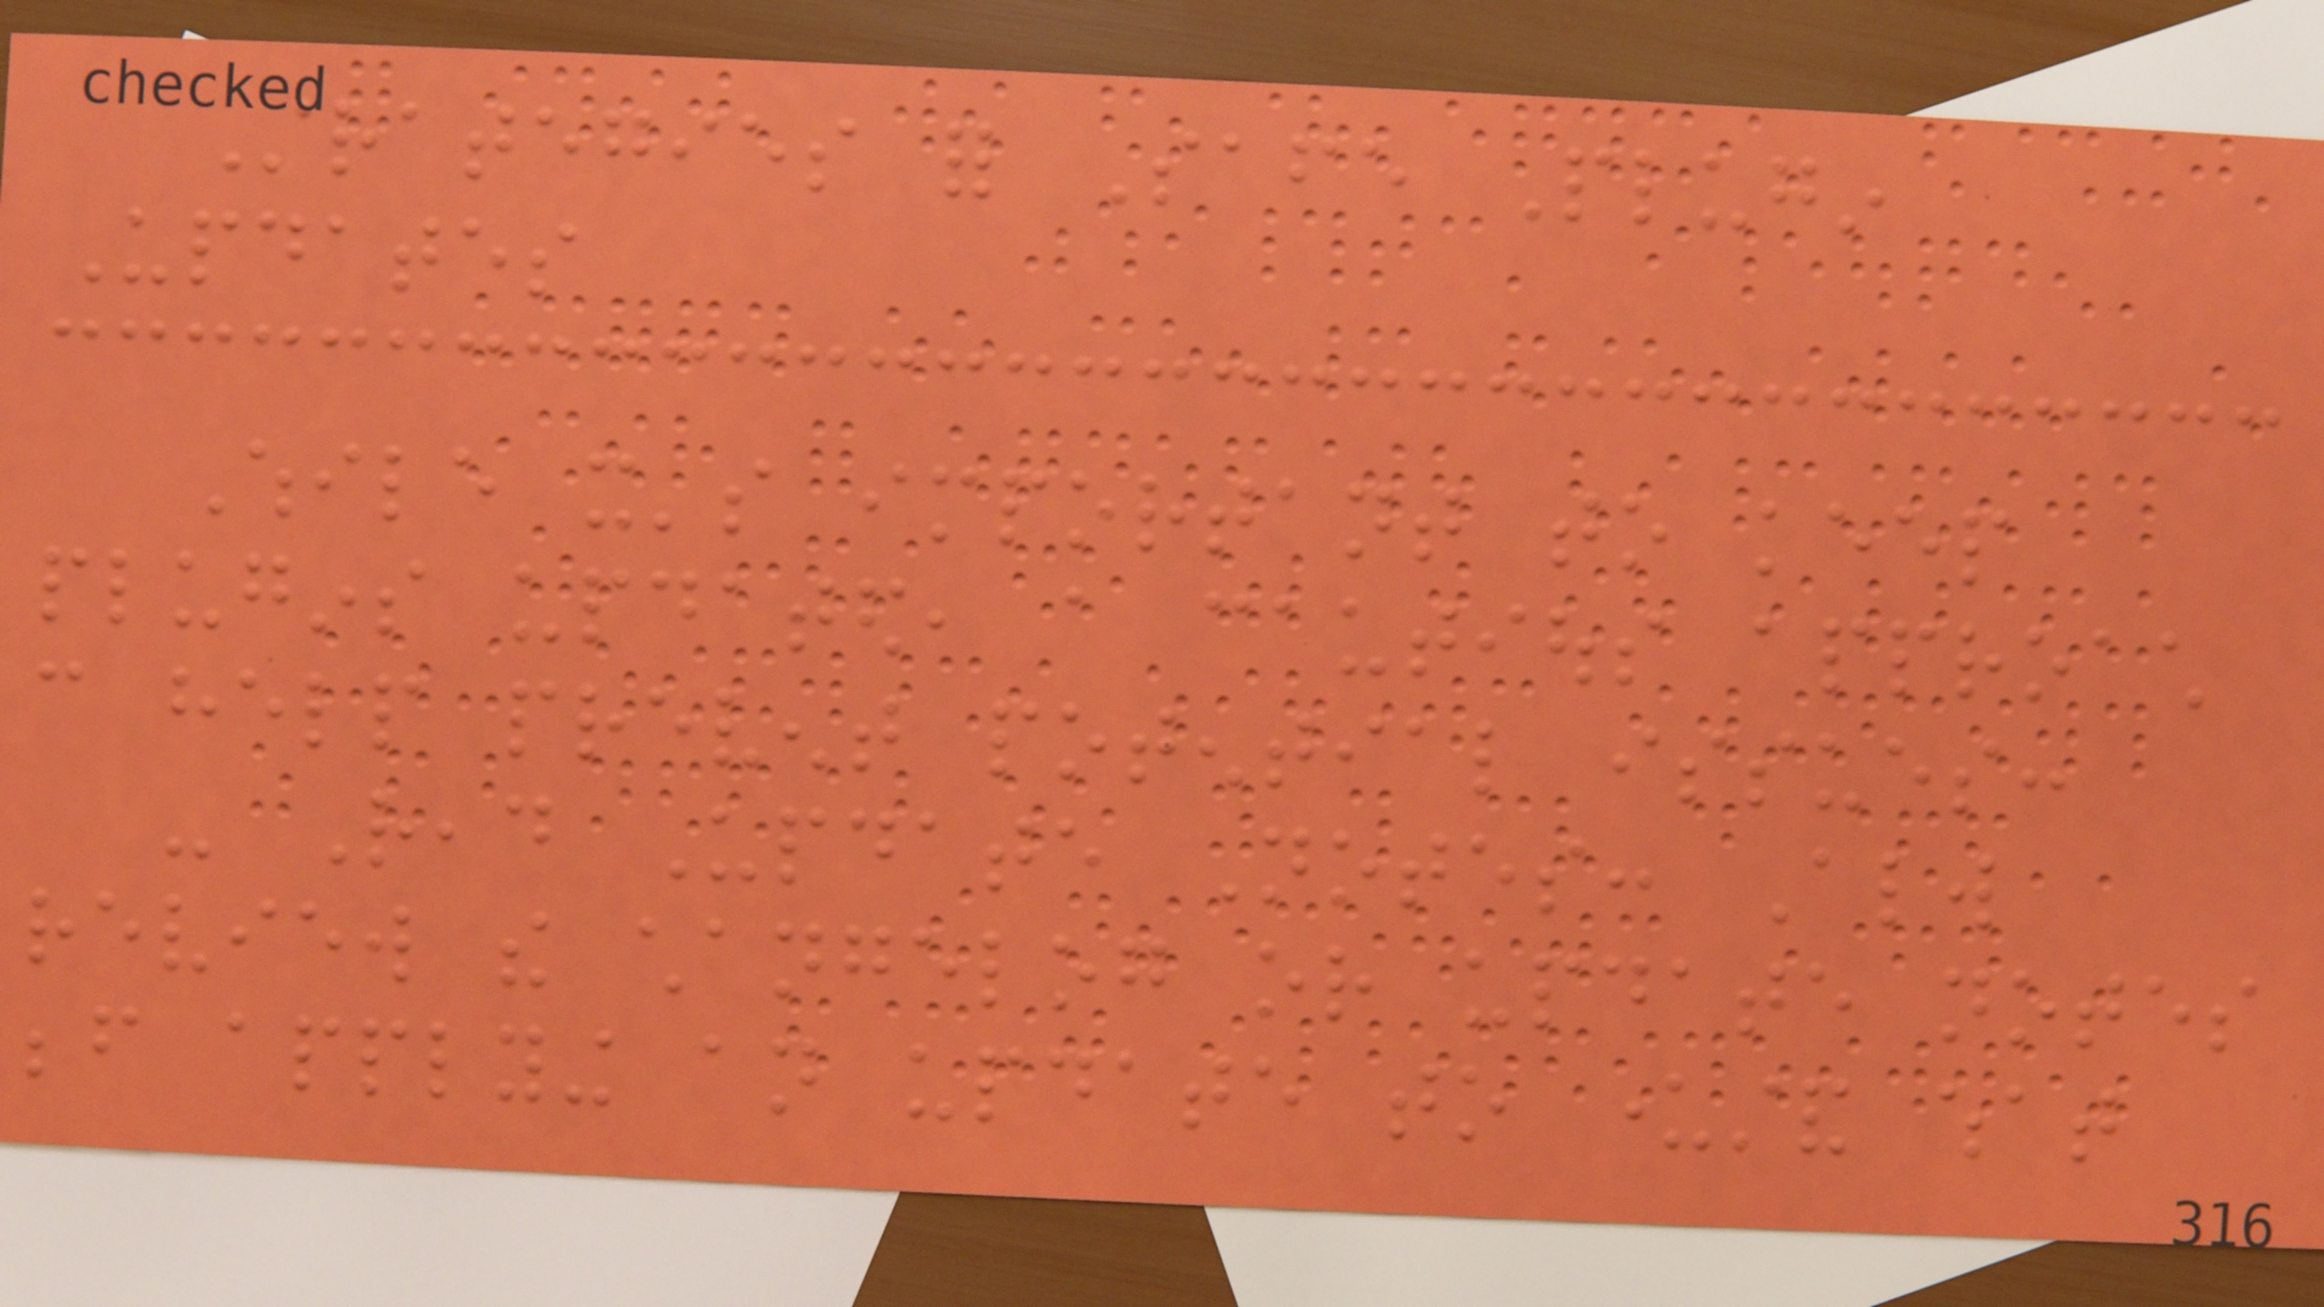Strategies for Safe Plugin
Updates
While it's important to keep
plugins updated, a cautious approach
can help prevent potential issues:
- Read Update Notes: Always
review the changelog or update notes
before applying an update to understand what
